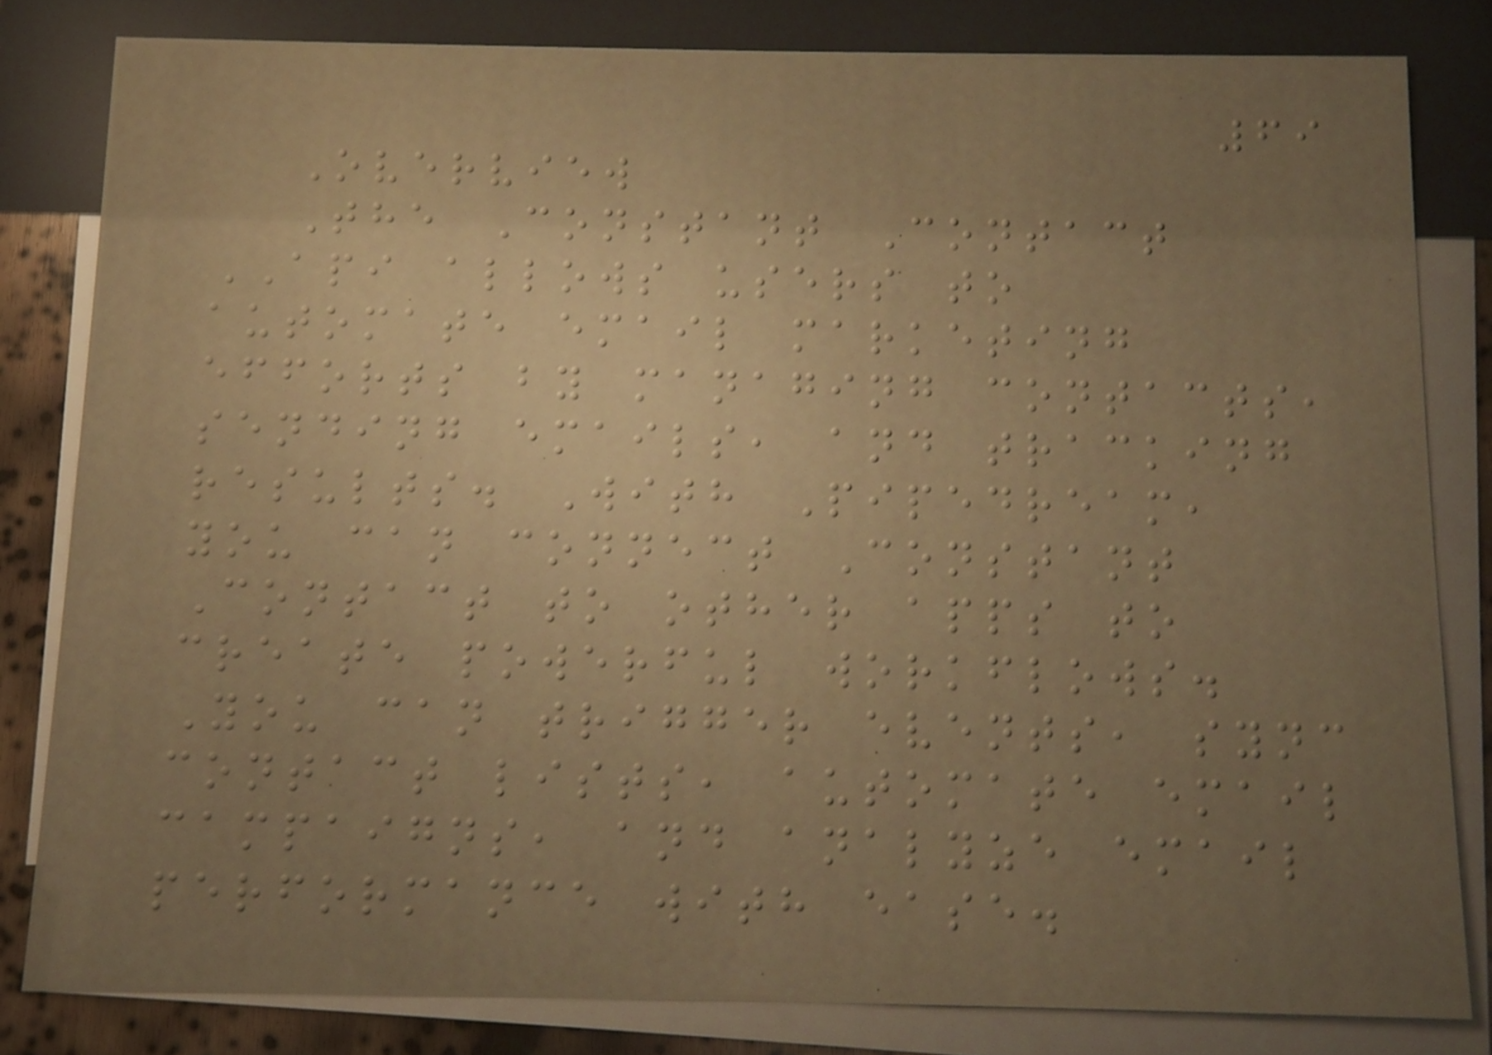69
Overview
The Constant Contact
API allows users to
automate email marketing
efforts by managing contacts,
sending emails, and tracking
results. With Pipedream,
you can connect Constant
Contact to other apps to
create powerful workflows.
You can trigger events, sync
contact lists, automate email
campaigns, and analyze email
performance with ease.
